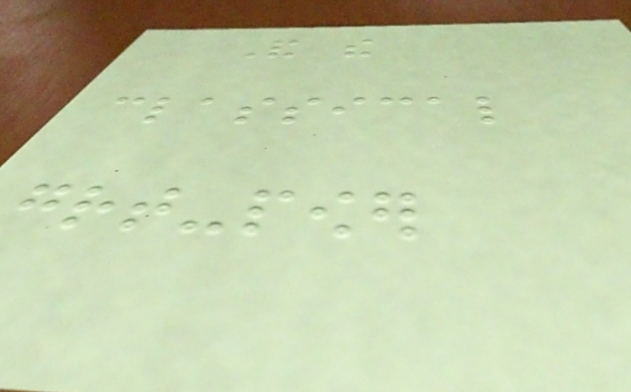And the
classical
great-power
